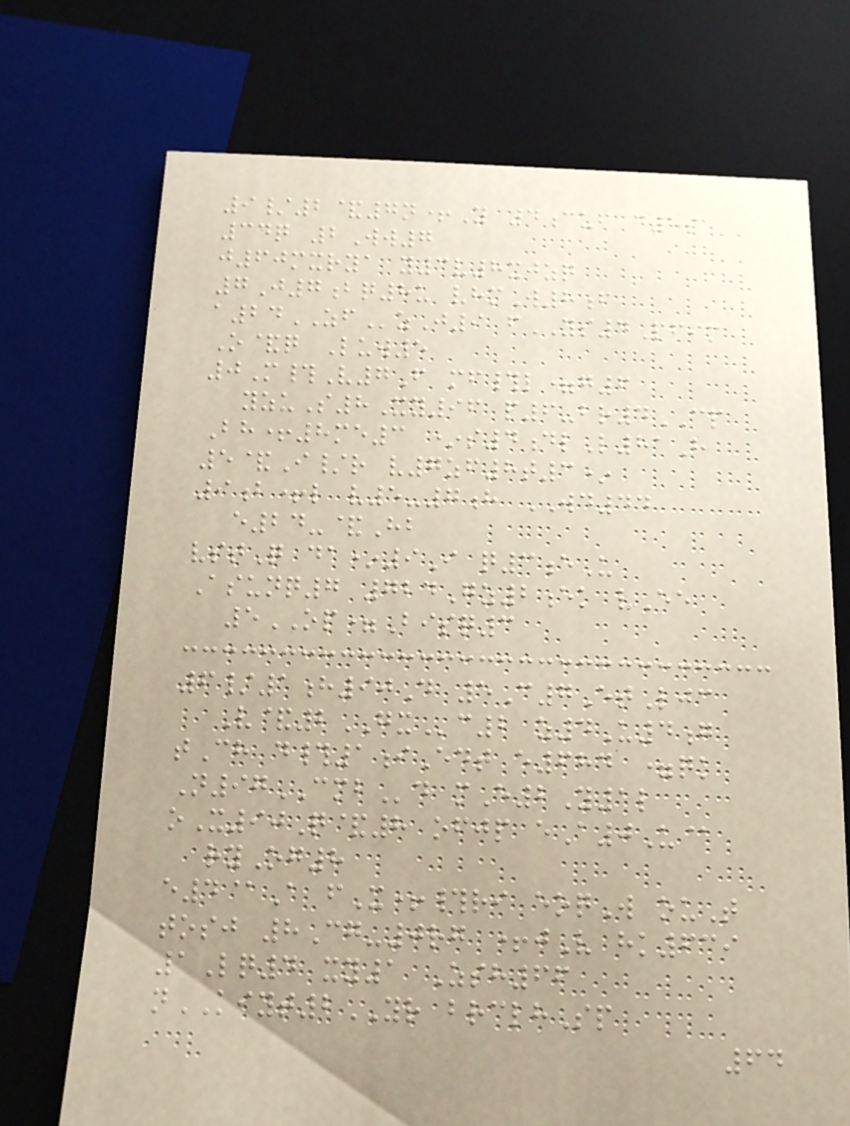9/2&7n+Y 4cuf d8s
34q 2Ww7
j60mxrya y3v8xjzq
7J7bq8u vhmW8f
a24ZFzJ9 fYS4Pfim
O&q Luw5
0M#V7F mf#l=g6
yzuS8Xy96 p6-br4CP
Bh+8me3 *s4dlL81H
5&I/r v7zf8t3*
9b+l v5-7h WD44
e24-&Hb
vstQ da*9I q3eU
Asunq7 724Gz2ek vEe
5OP=Bisq3
6/1h90D 5C7EtLjc
V&2GXc2 z4U4g
tCh d#1iEdt e684 =qk
N97CMBd mE2Y1l
oX90Q&8 ofjp eA0U@
ryOg8
e4@A fX+#ri eoqW ouT
tosj 8Cg-0rg +jV hk639
1Lq4 xy1 Zsh66
nKIYT2YR brclhSp
64
